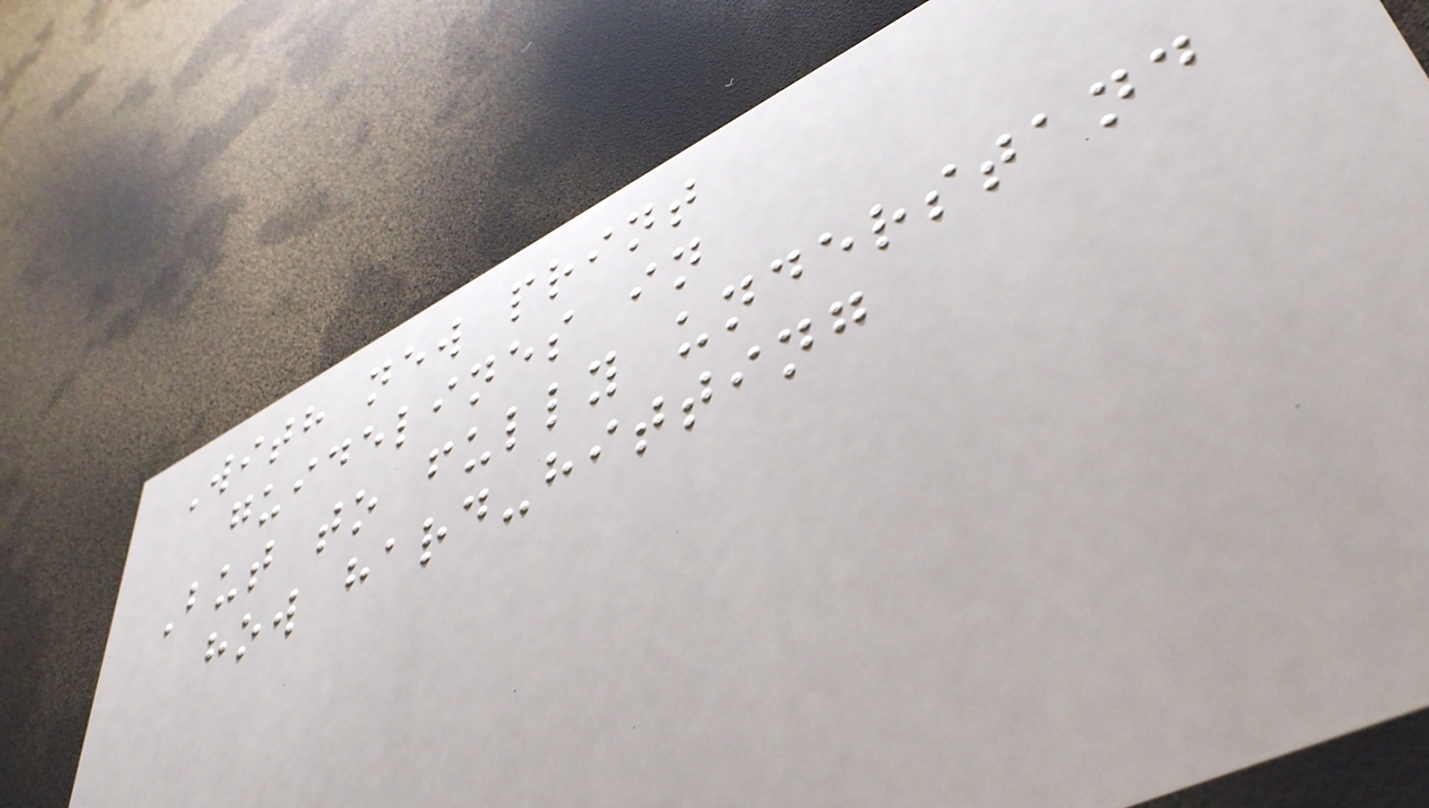With new print
guidelines in
But to fully understand
how hard-hitting
